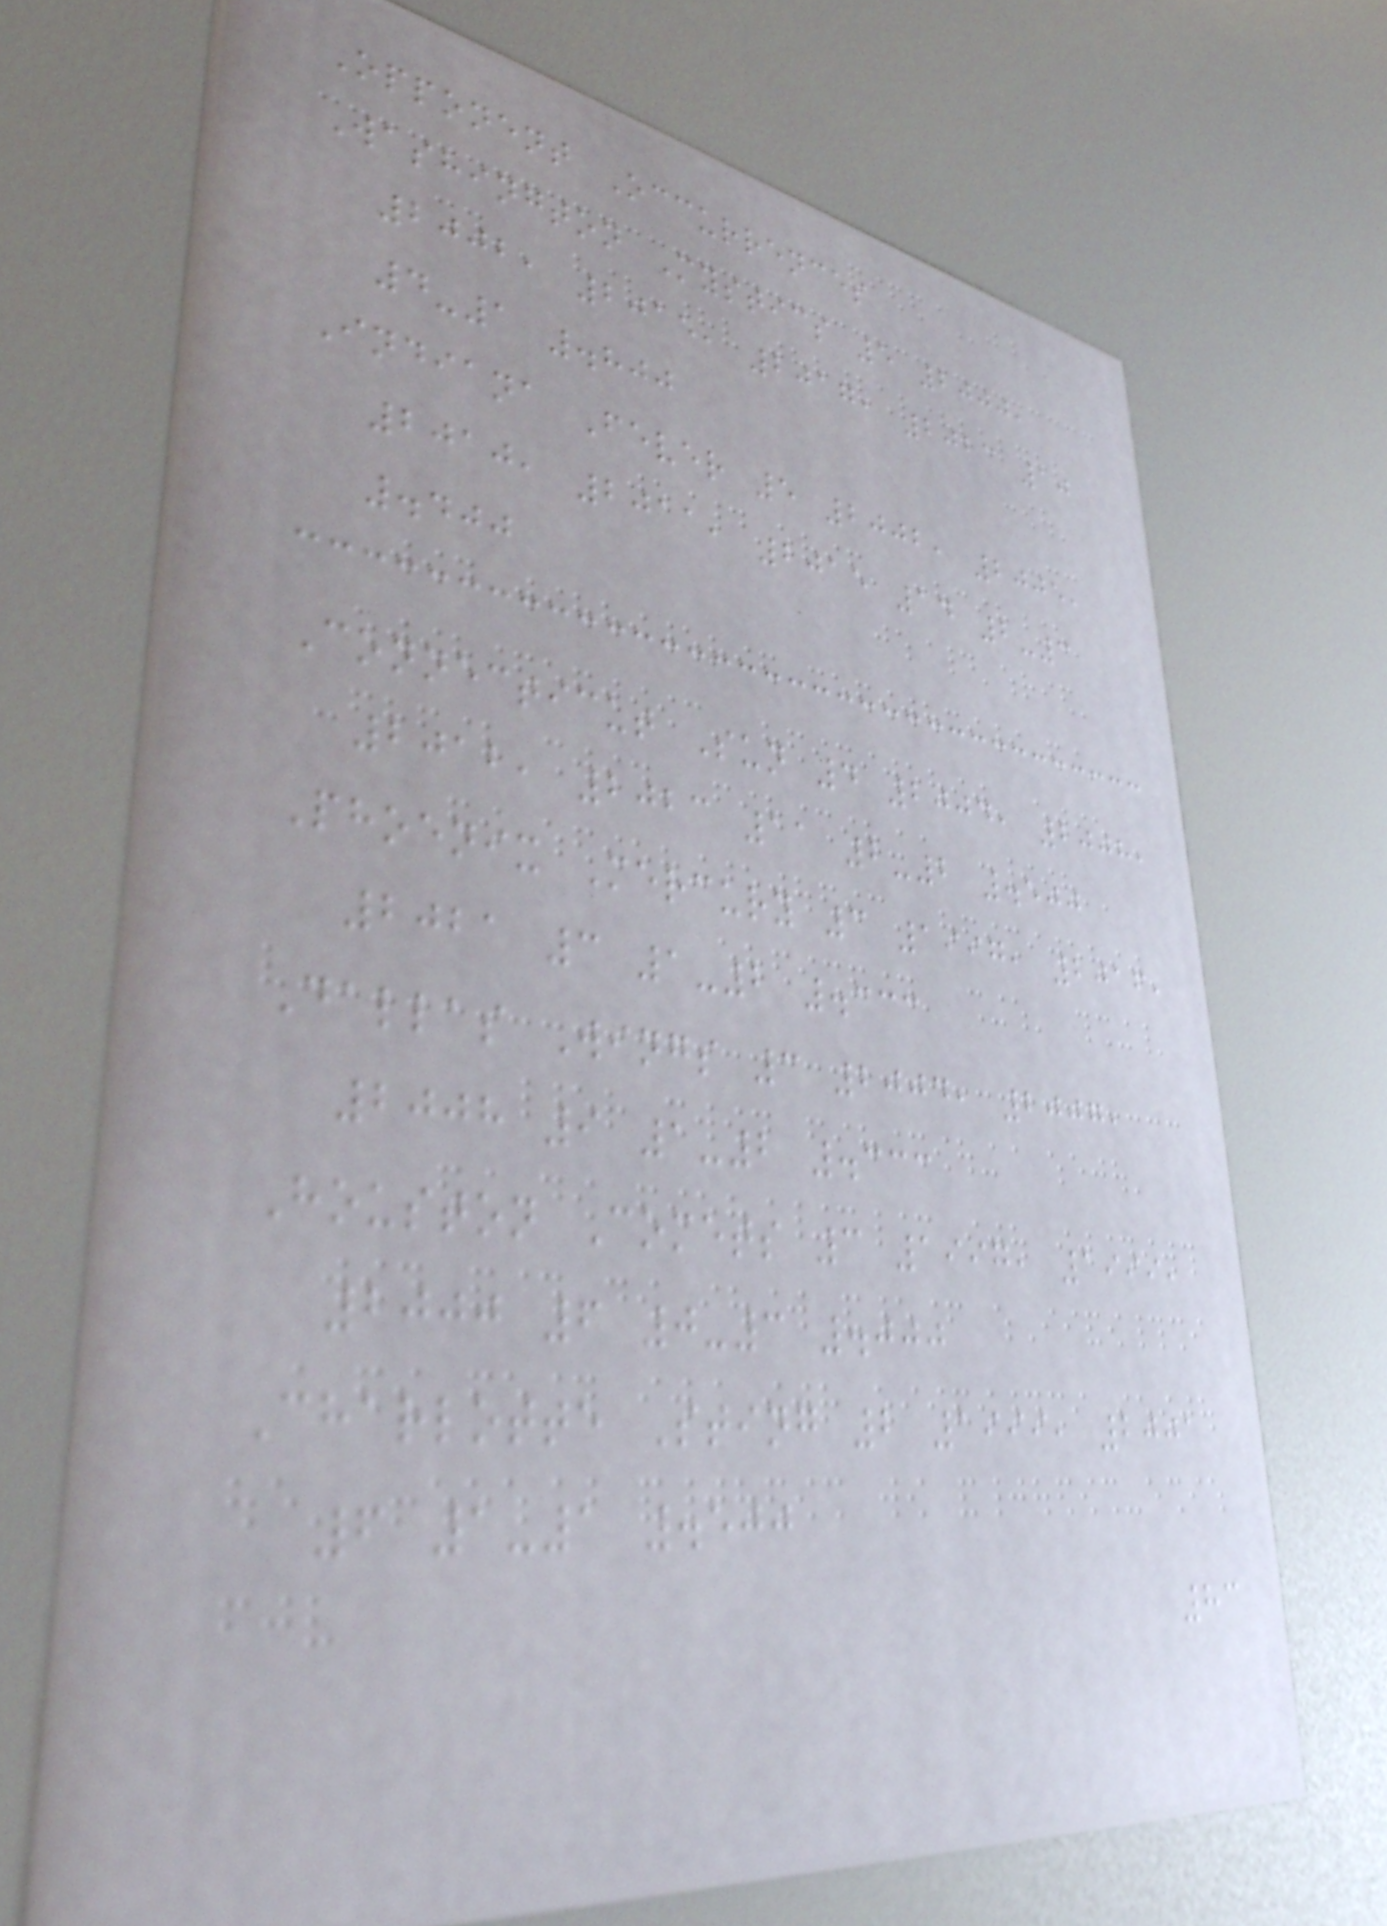Opponent Occurrences
Washington Mystics 5 2000,
2002, 2015, 2017, 2023 10
4-1 .800
Indiana Fever 5 2002, 2005,
2010, 2011, 2015 14 2-3
.400
Connecticut Sun 4 2004, 2008,
2012, 2023 11 2-2 .500
Phoenix Mercury 3 1997, 2016,
2021 3 1-2 .333
Dallas Wings 3 2004, 2007,
2008 9 1-2 .333
Houston Comets 3 1997, 1999,
2000 6 0-3 .000
Charlotte Sting 2 1999, 2001
6 1-1 .500
83
